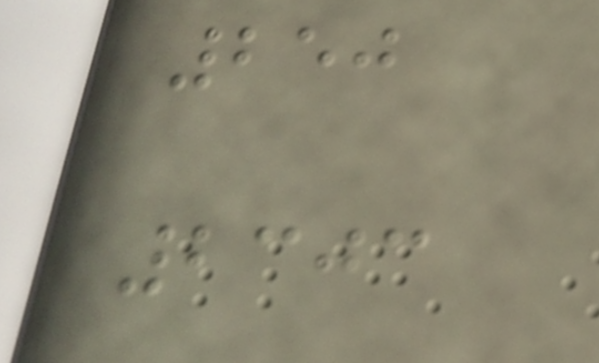250
2303
